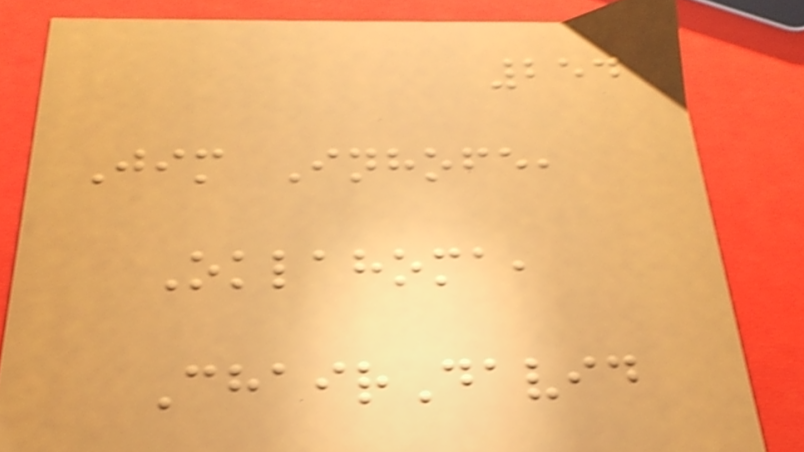254
Jim Inhofe,
Oklahoma,
ChairDavid
